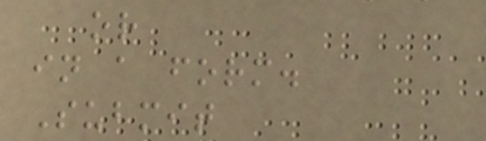or
in a form.
Submit
